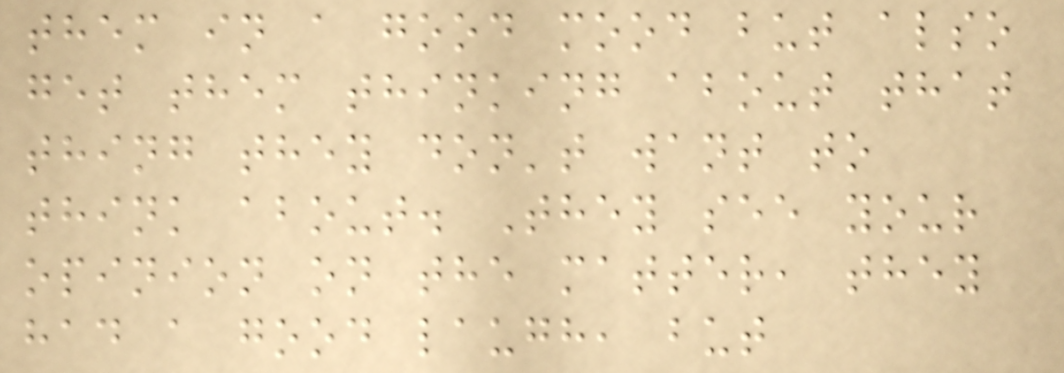them in a good mood but also
get them thinking about that
thing they don't want to
think about. They see your
opinion on the matter, they
had a good laugh, but
